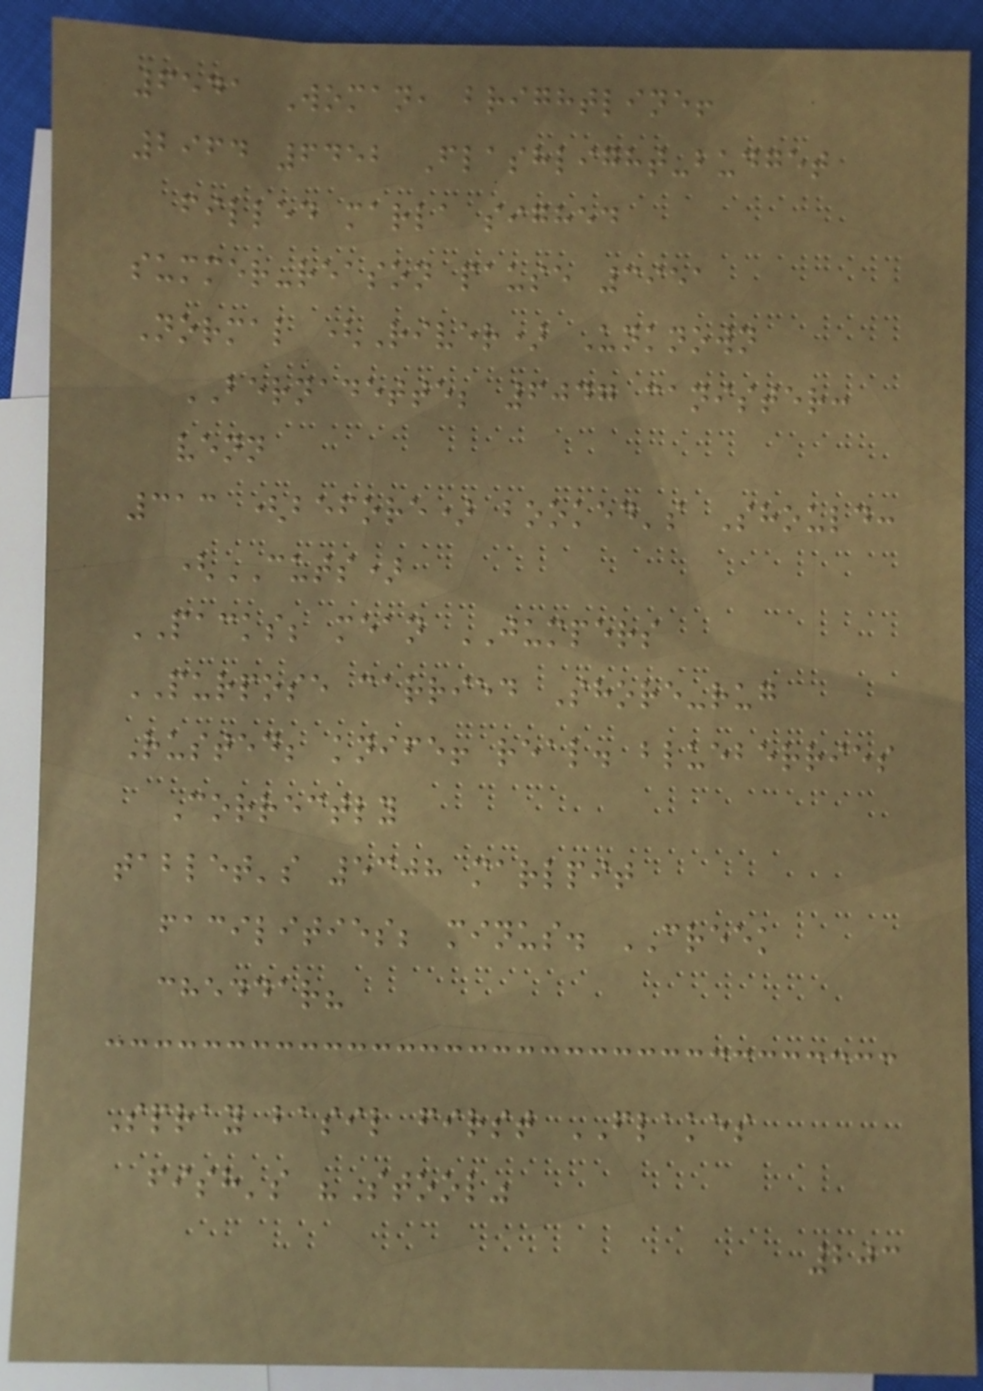6541 Woman, brightline!
2964 6452 Flashlight-budget
filled marla sighed
summer-reason pause 3951
Normal (River) Unknown
BERNADETTE; 6047 canister:
venn
313 (before) booked's Should:
(CUTS)
PACKS; mean JUMPERS
PURPOSE carried Shore-rug
Rusted; knife! real. blueberries
Correctly
tablet's 5308 marlpit
facilities; minus. CREEK
cheddar?
Spray basil first FLAKES
fish's "Stool"
203
